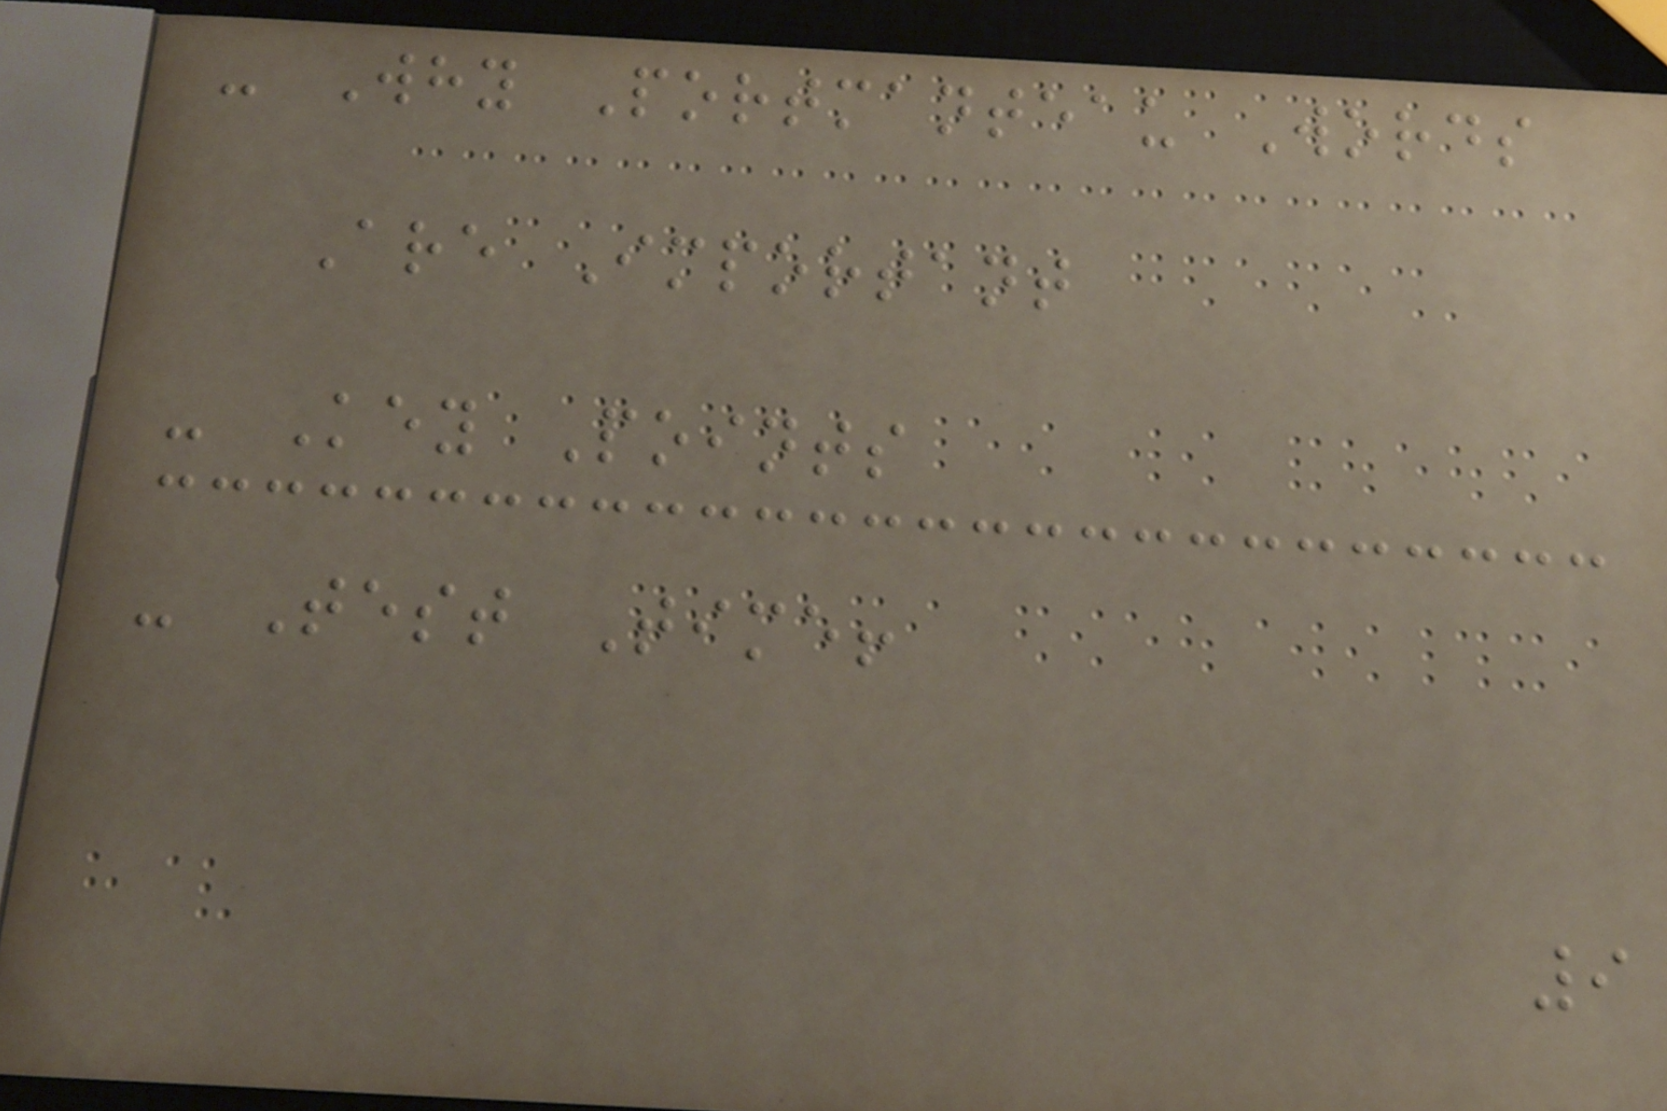- Why Portmanteau Words
Are Important
- Key Points
- Test Time!
9
